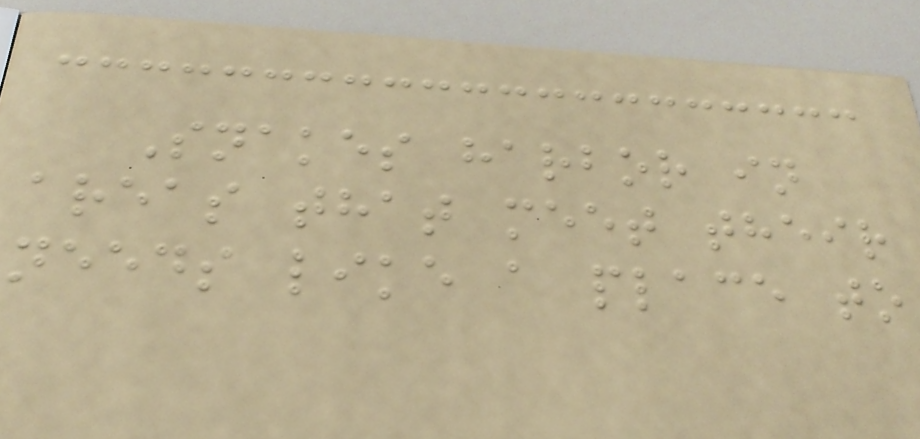Snakes harbor in
areas that meet their
needs like a place to
